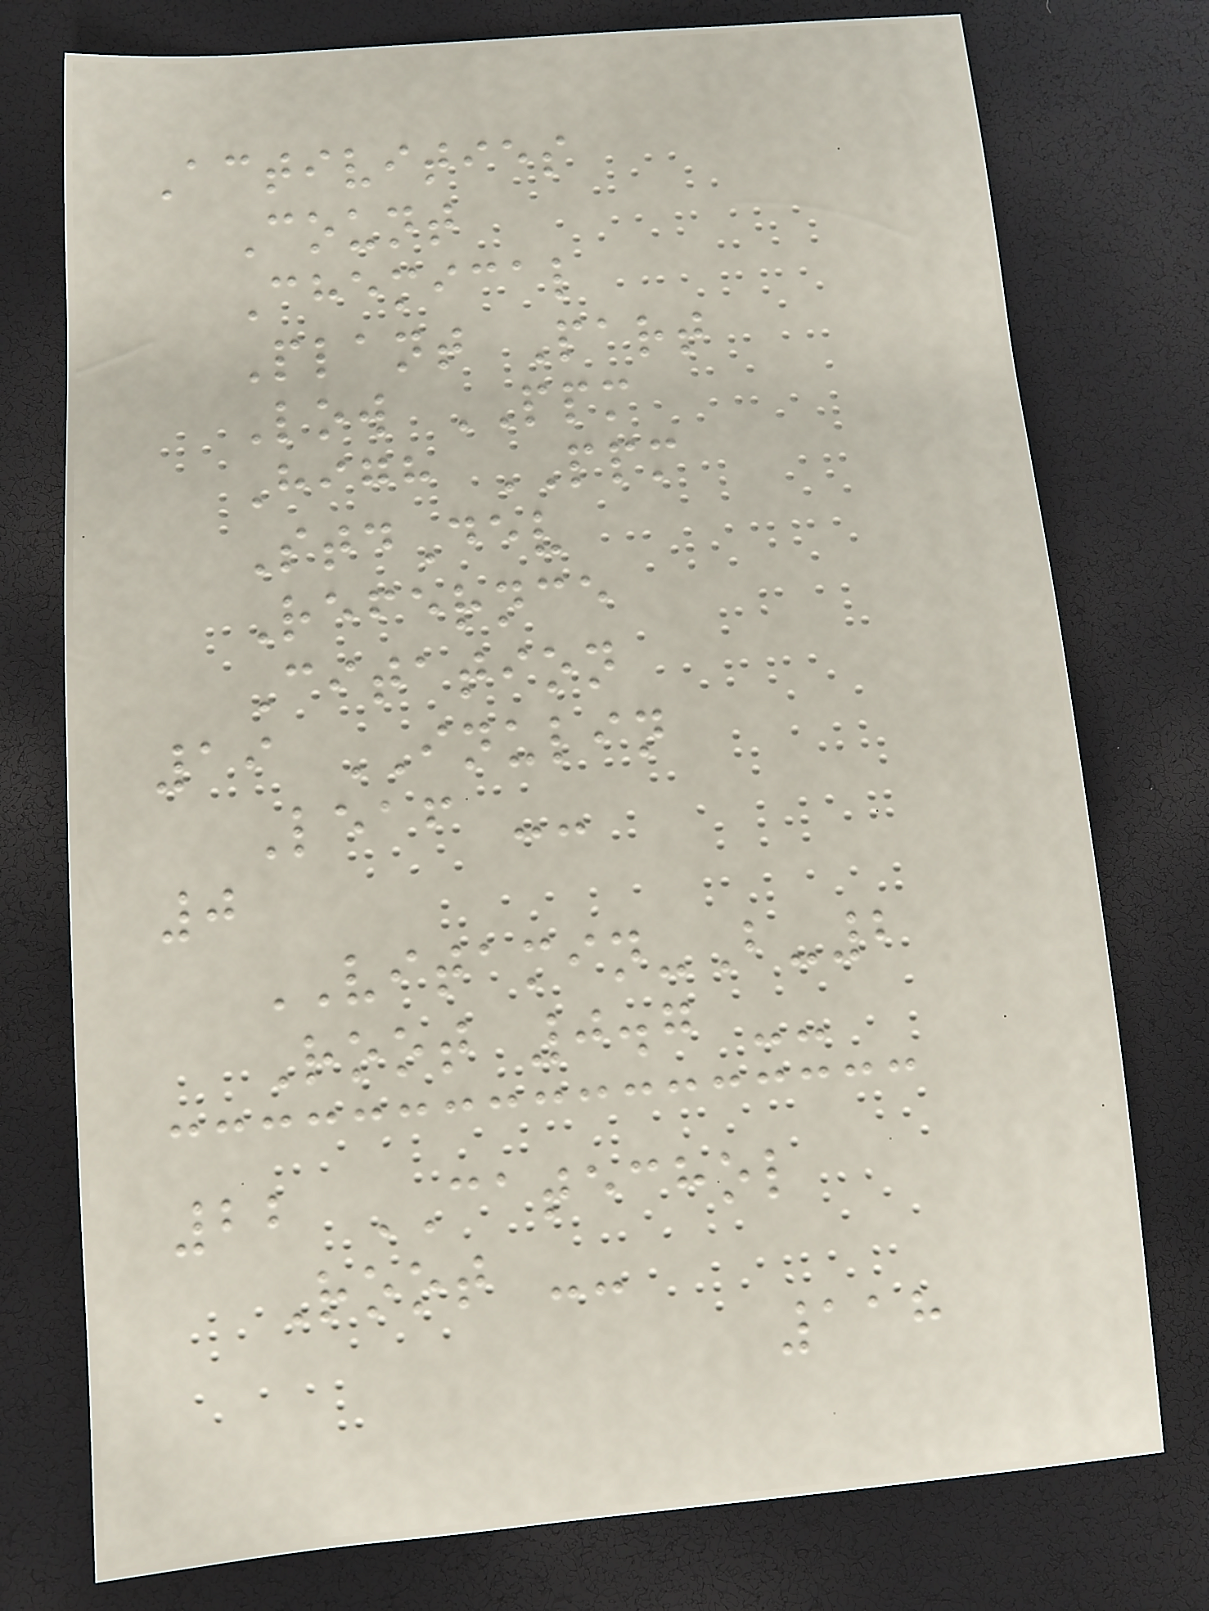Activities
Count
Chemical
Plant Part
Low PPM
High PPM
StdDev
Refernce
Citation
19 INULIN
Leaf --
0
VITAMIN-B-2
Root 0.7 --
22 CATECHOL
Root --
118
